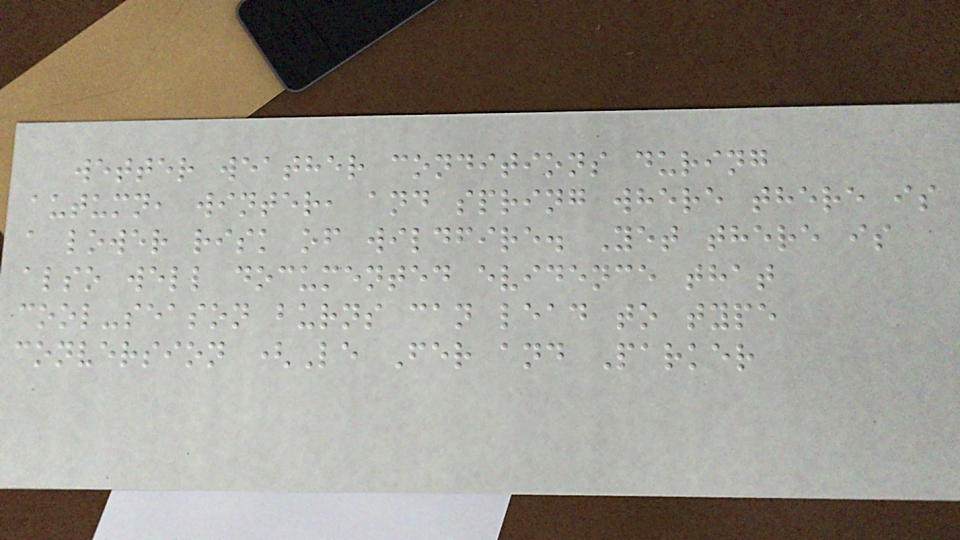wetter weather conditions during
autumn, winter, and spring where there is
a lower risk of wildfire. Yet there is
also well documented evidence that
cool-season burns can lead to type
conversion (Le Fer and Parker
